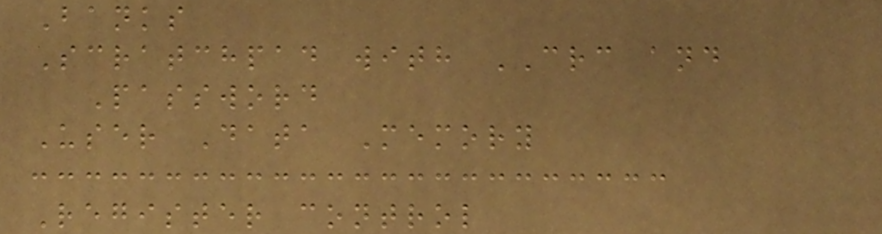Banks
Scratchpad with CRC and
Password
User Data Memory
Register control
